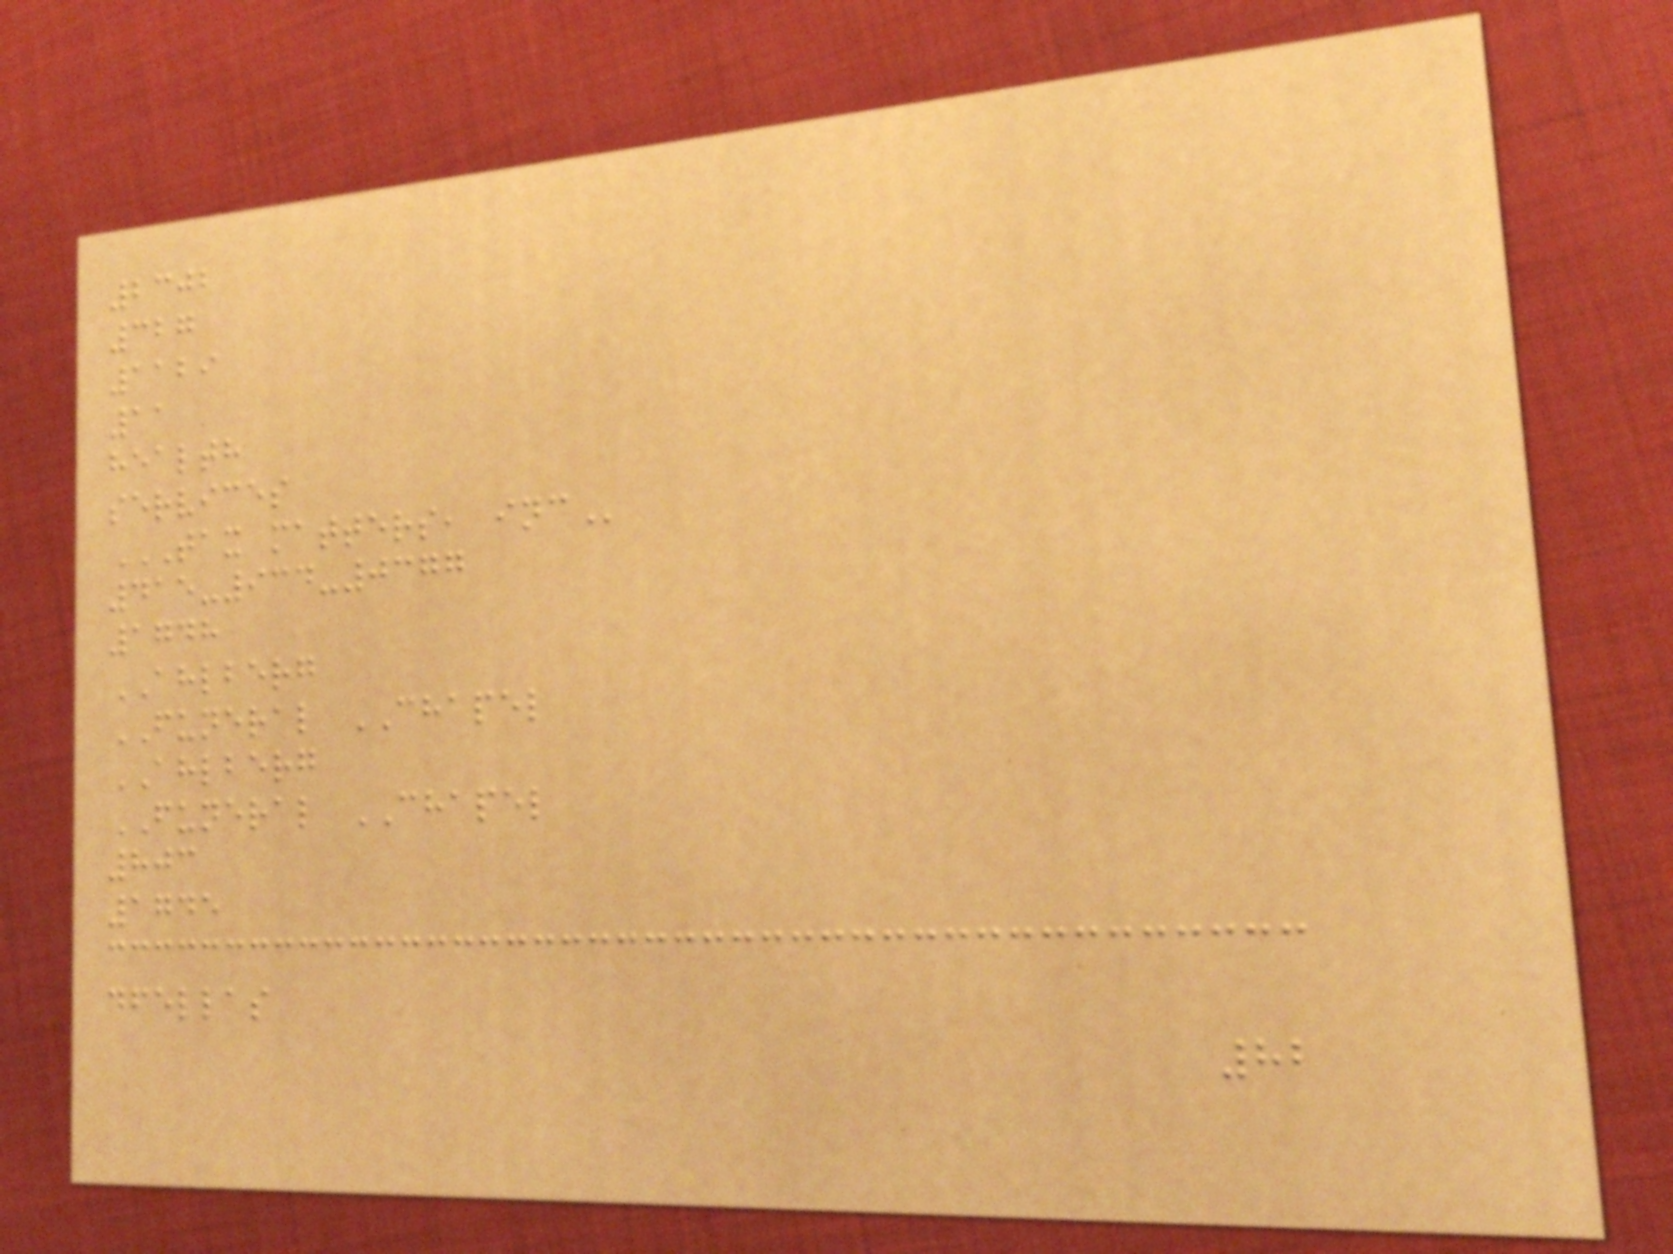2302
327
1129
11
health
services
TAX MATTERS, INC
415-934-0377
1748
AHLBERG
FUNERAL CHAPEL
AHLBERG
FUNERAL CHAPEL
803
1745
dfellas
82
